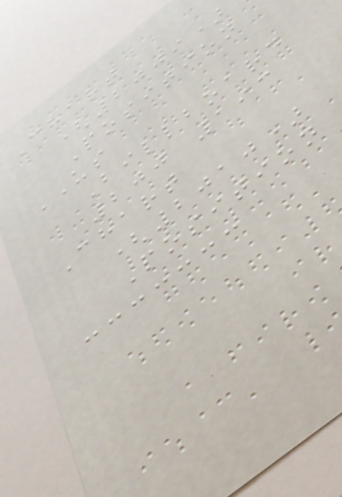Chart
(2009)
Position
US
Billboard
200 193
Chart
(2010)
Position
